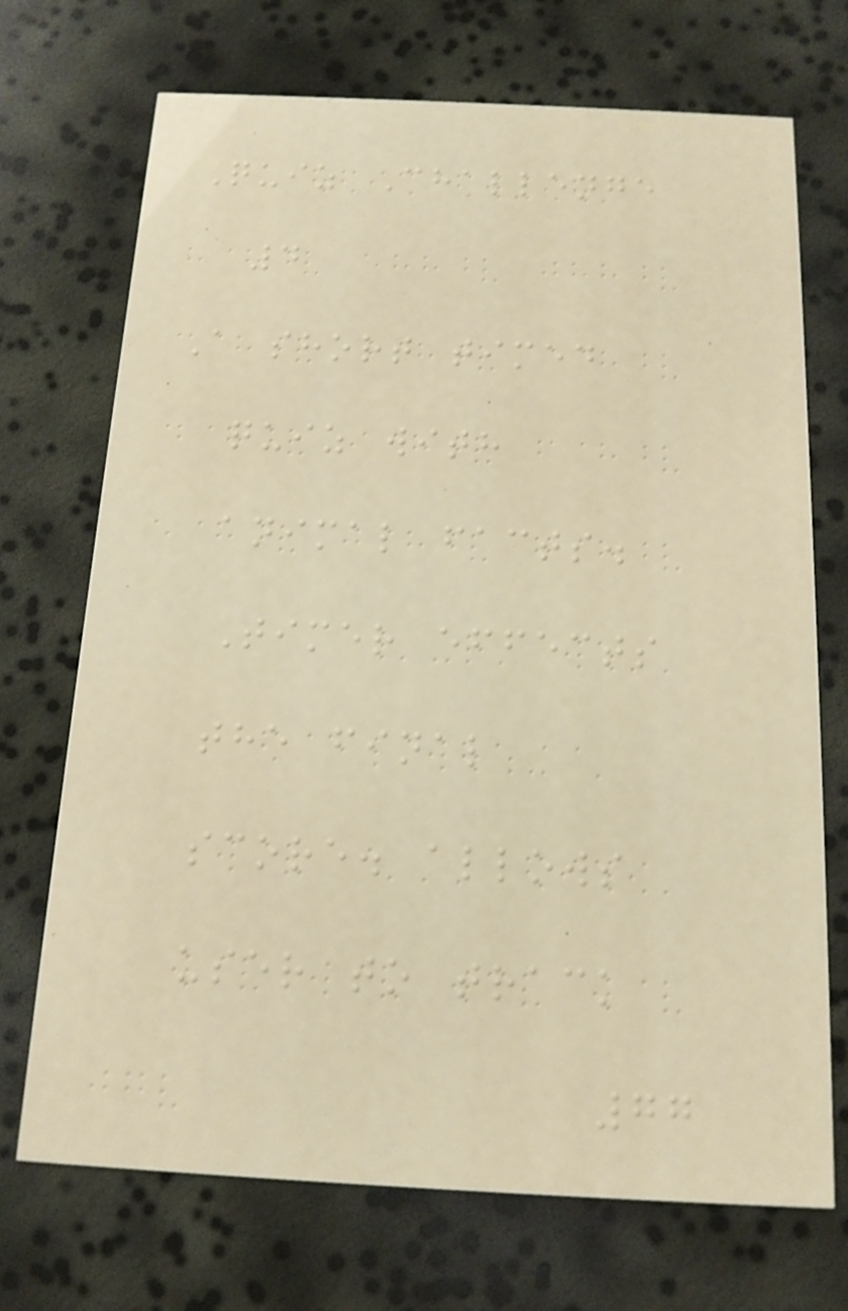Quiz Challenge
4
A short timed
quiz with
animal facts.
Timer effects
the final
score. allows
user to track
77
